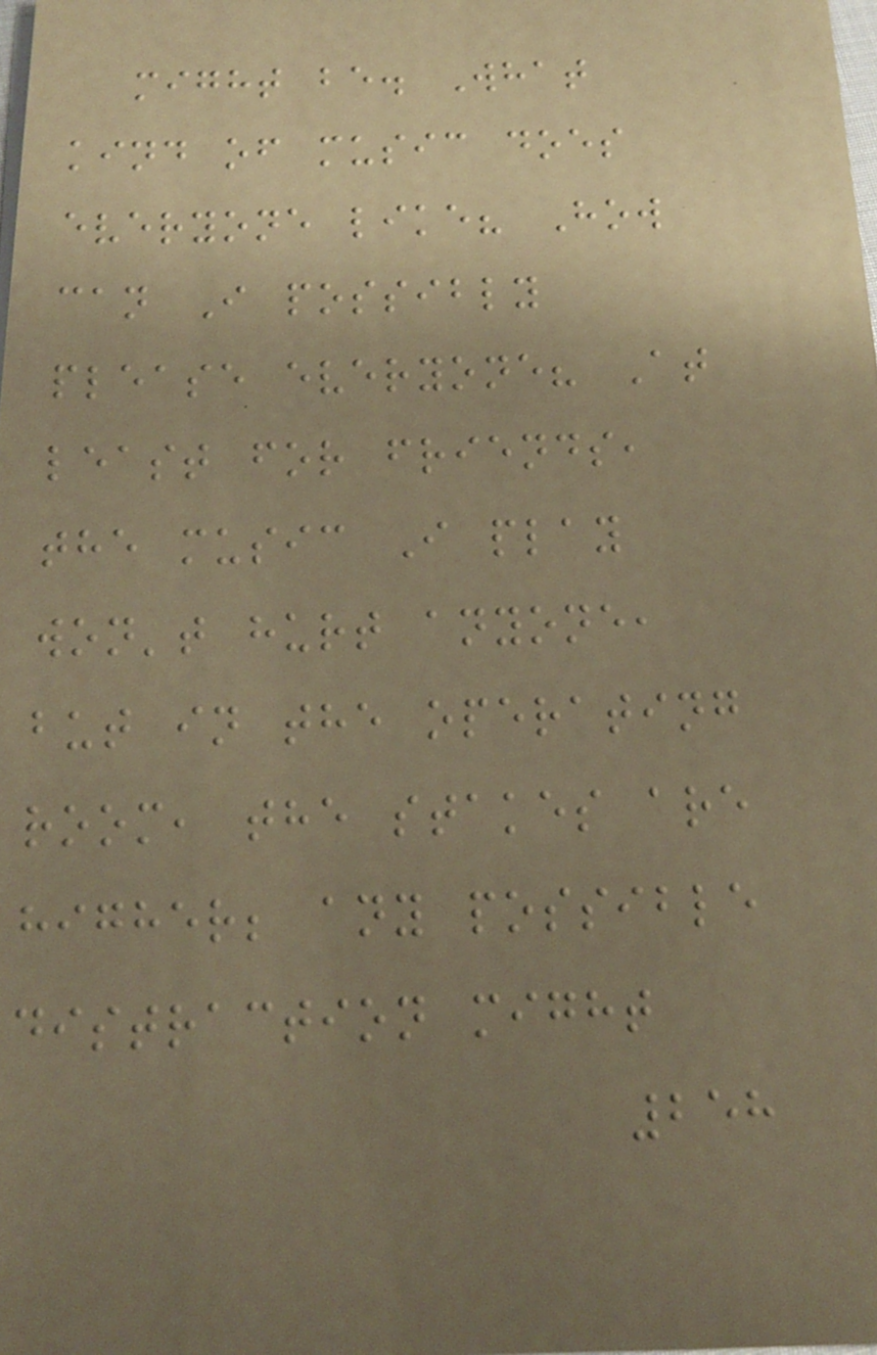might be. What
kind of music does
everyone like? How
can I possibly
please everyone? At
least for friends,
the music I play
won't hurt anyone,
but in the operating
room, the stakes are
higher; any possible
distraction might
258
